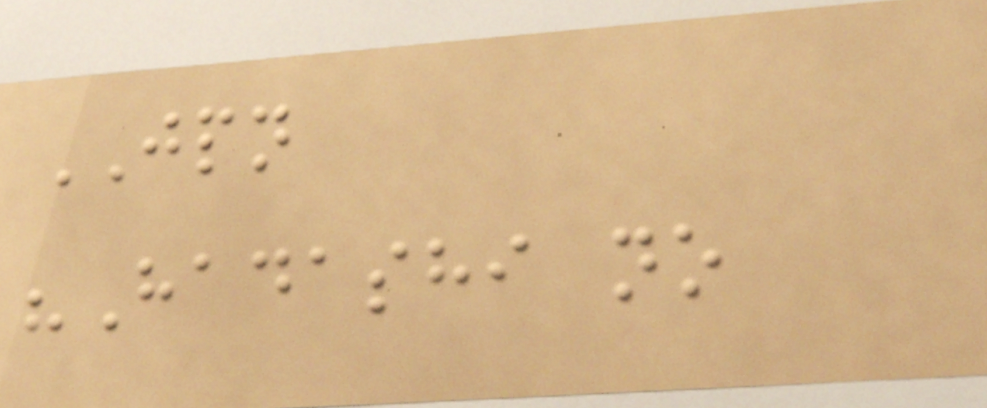JPN
"Hadashi no
